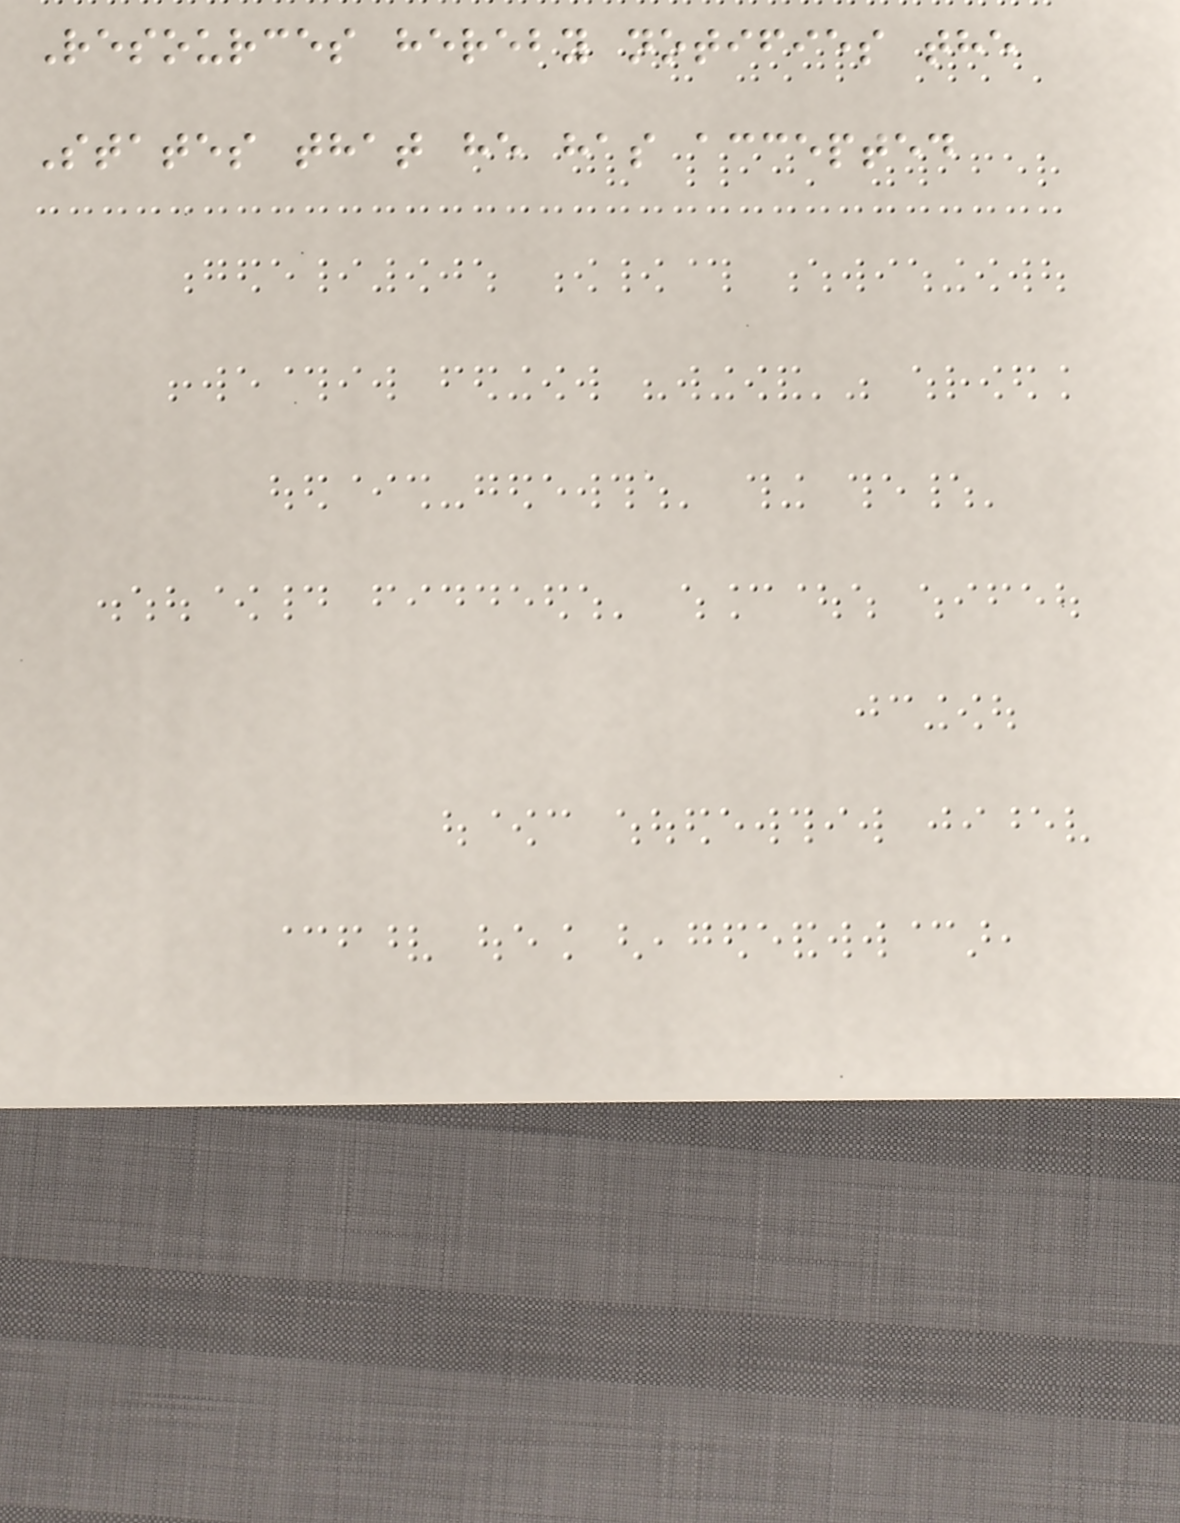Resources hereby notifies the
States that he has accepted
